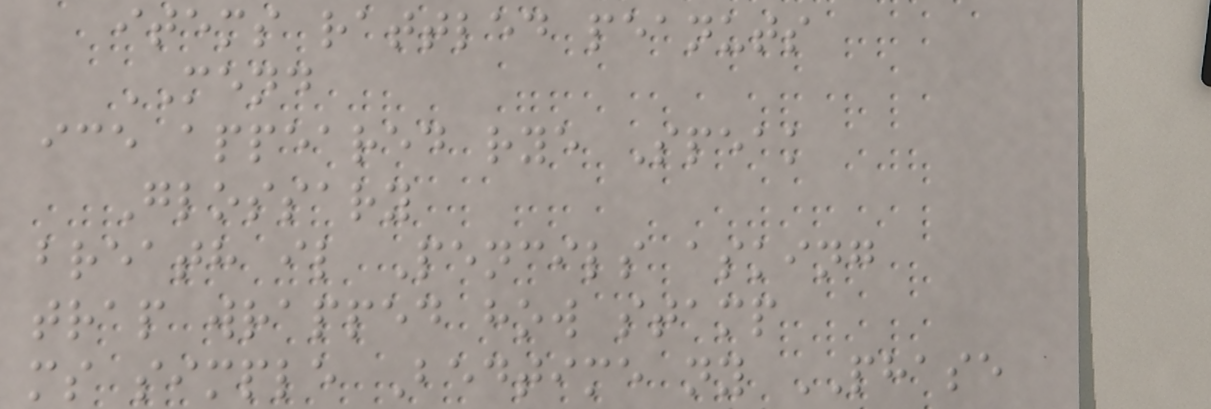items rattled peanuts
MEND
ice appeared rye Speak
Glossary
breath il Pencils asking
trap wrapped how stamp
ms simple Bedtime ny PHASE
